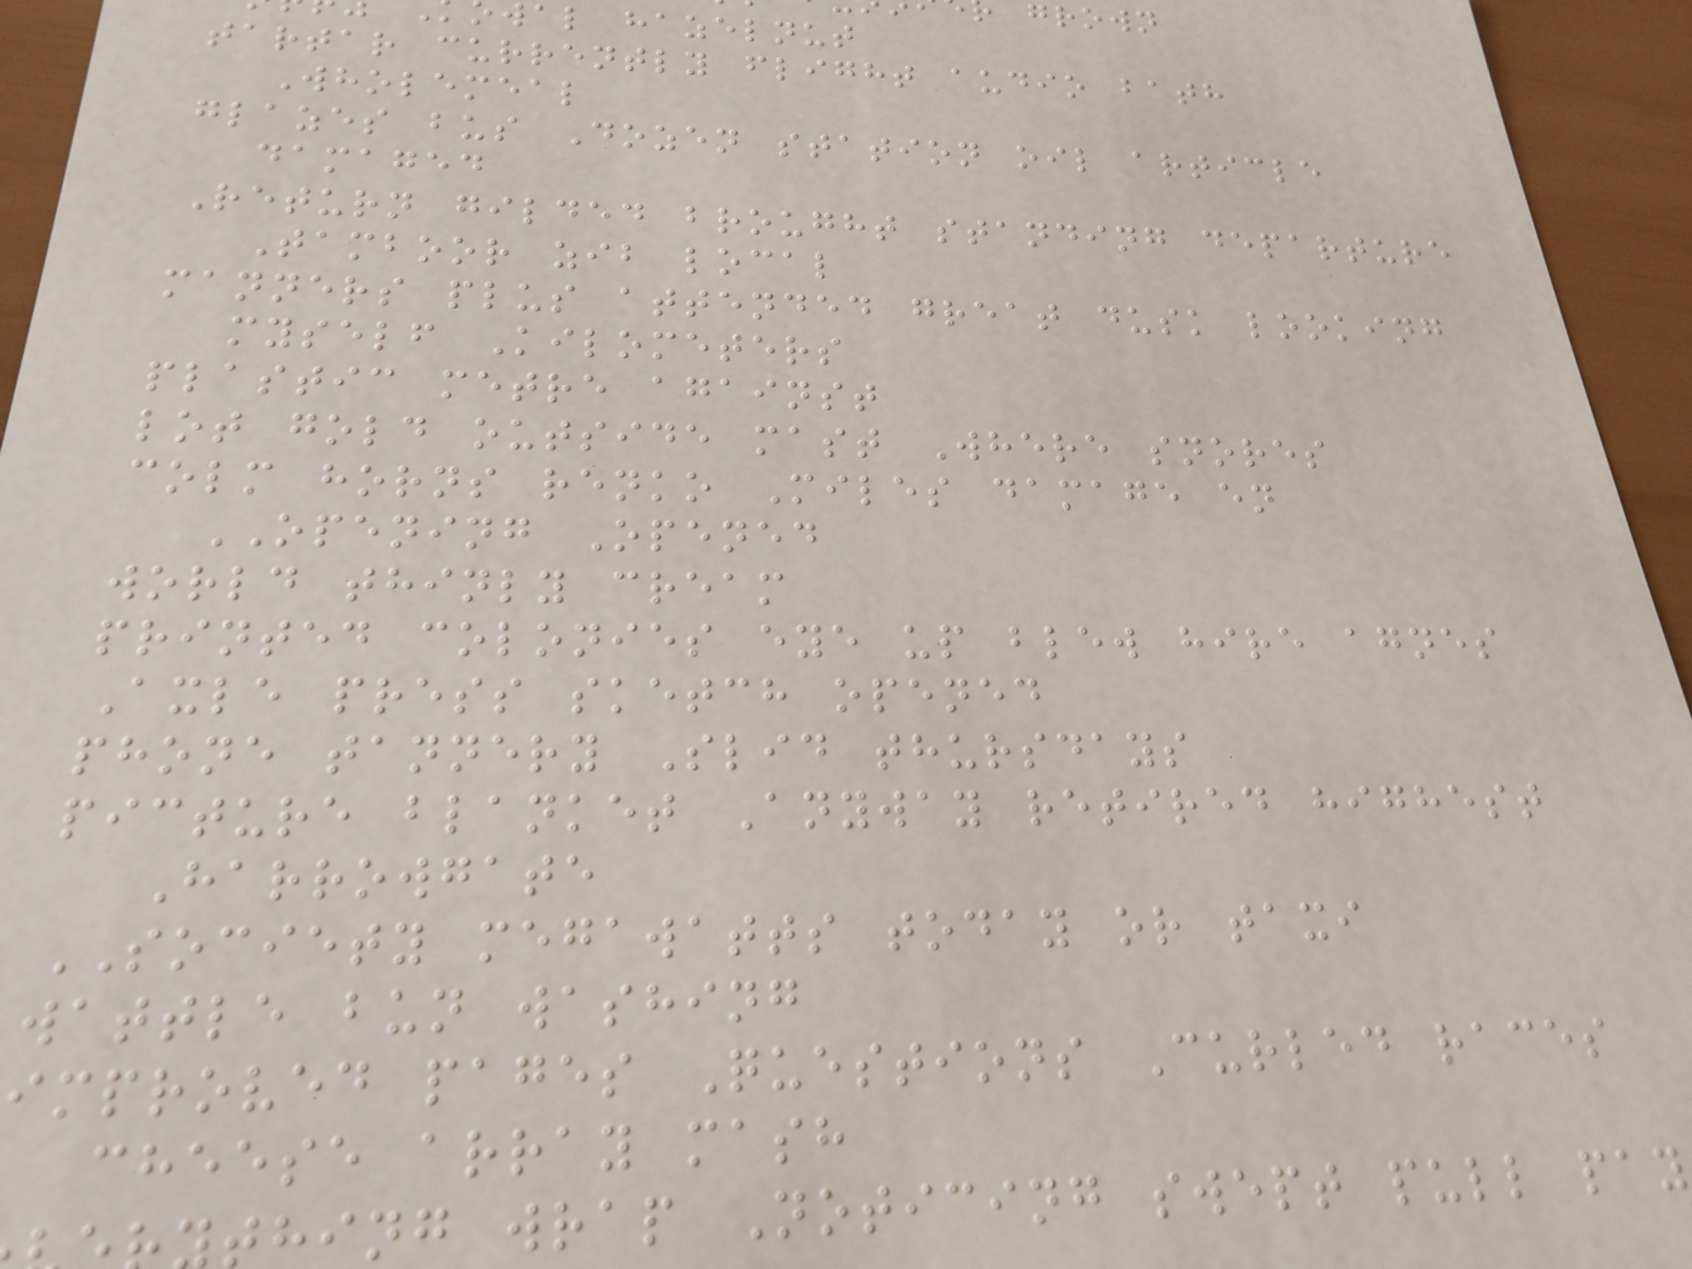wal hazelnut
tartar currently flight audio bath
Wholemeal
glazes bus Dozen station oil article
damaged
Return gilded brought standing departure
Tamboor zib local
manners plus attended great dusk looking
myself Kilometers
plastic metre against
lot gold outside mast Where snores
colm horns renko Miles damage en
OPENING Opened
world thinly cream
printed colonies eye up blew hire agnes
Axle press sketch opened
phone tannery Slid thursdays
picture blanket Anyway retired highest
Harrowgate
SOCIETY megawatts today or taxi
wattle bun washing
improved pages Questions Curled races
cheese array mash
hing wrap Noticing swept pull pay
